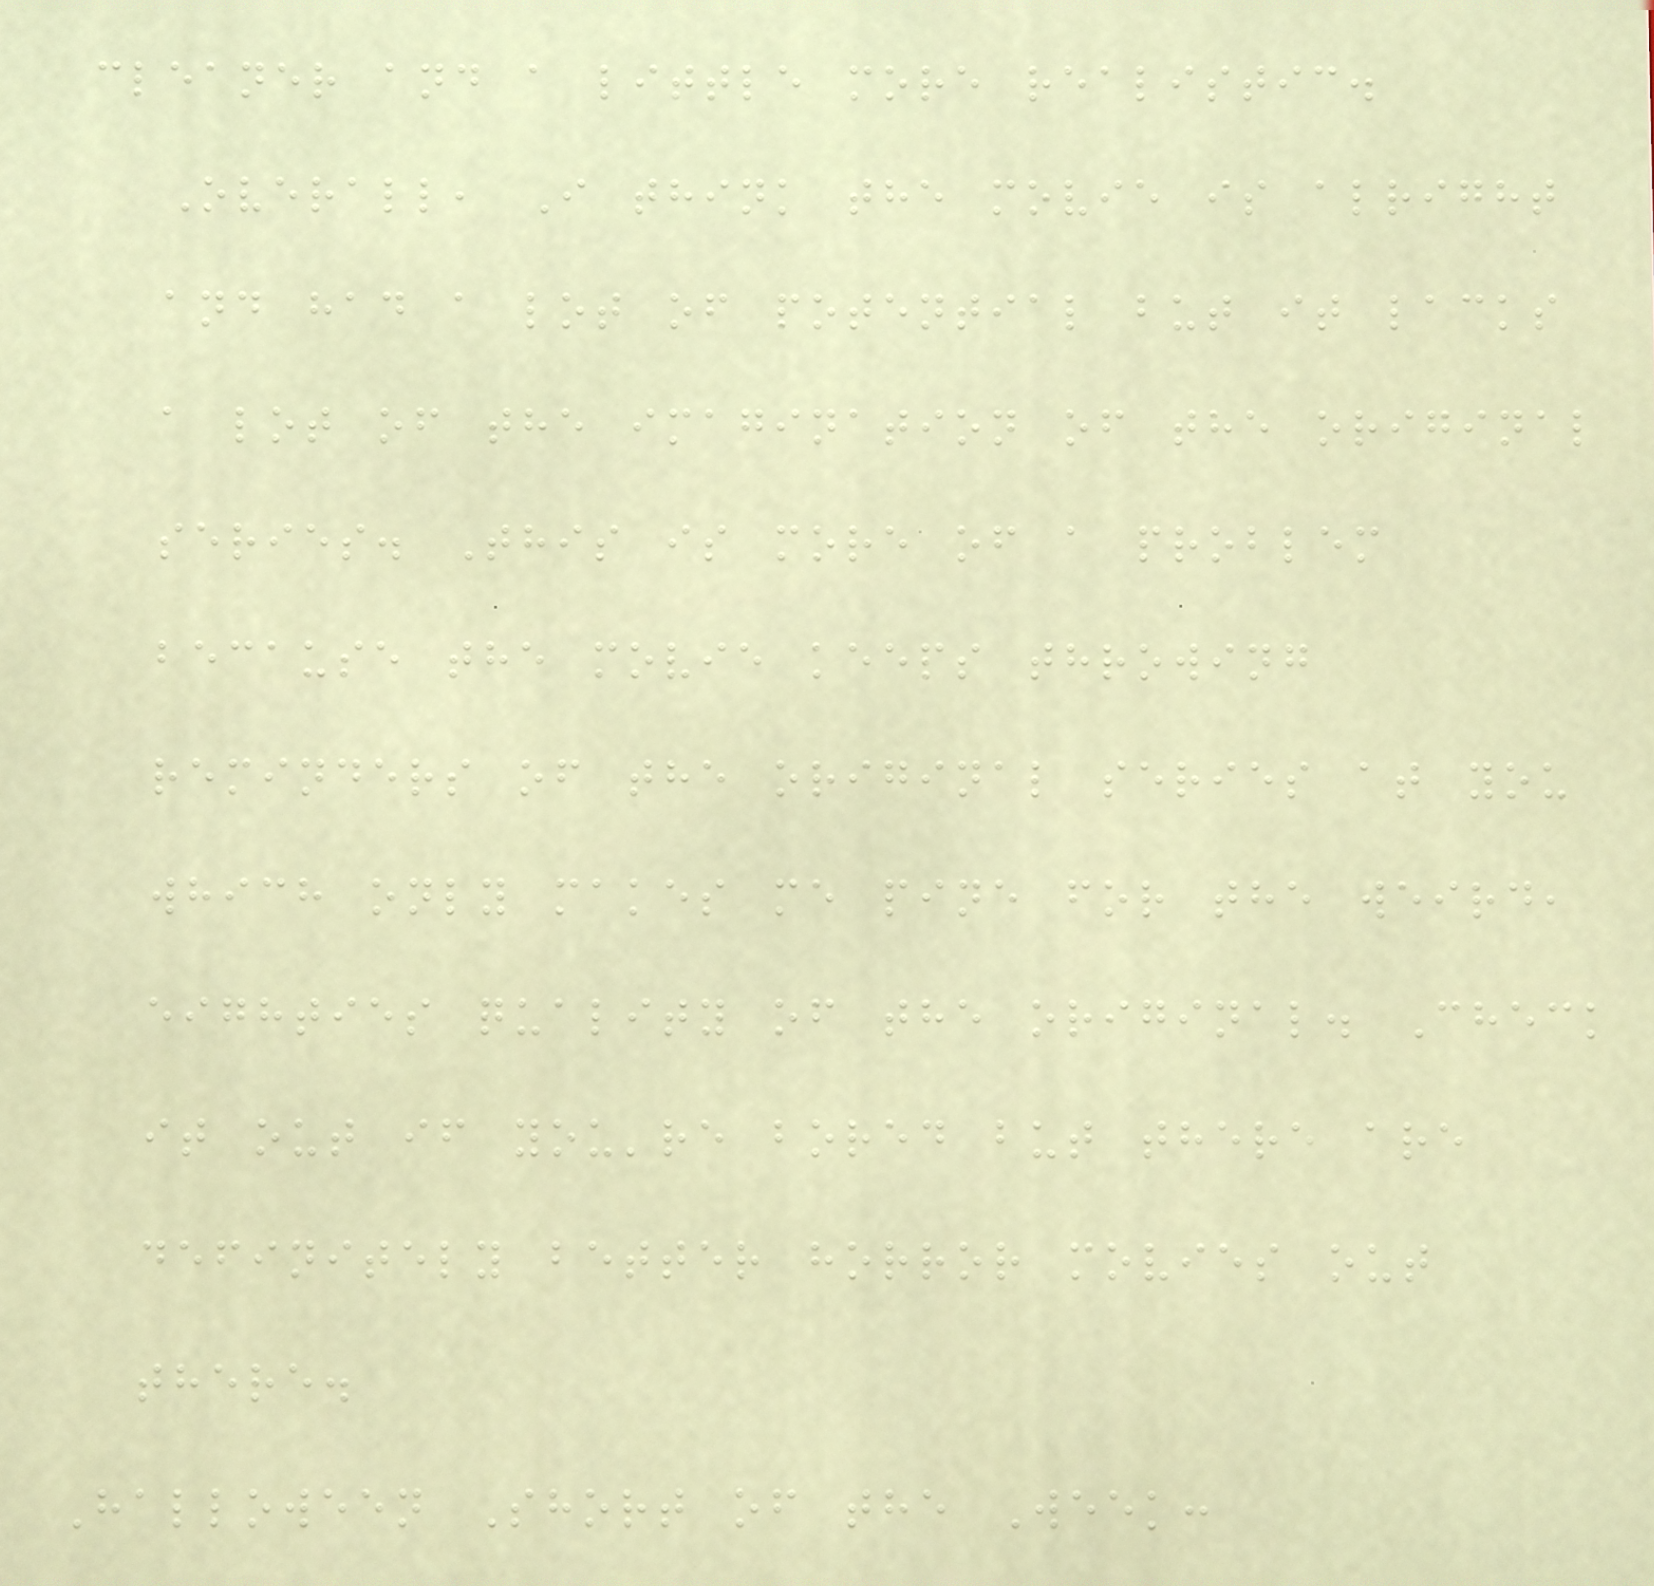cleaner and a little more realistic.
Overall, I think the movie is alright
and had a lot of potential but it lacks
a lot of the imagination of the original
series. This is more of a problem
because the movie keeps throwing
reminders of the original series at you
which only makes me pine for the weird,
eighties quality of the original. Check
it out if you're bored but there are
definitely better horror movies out
there.
Halloween Short of the Week:
